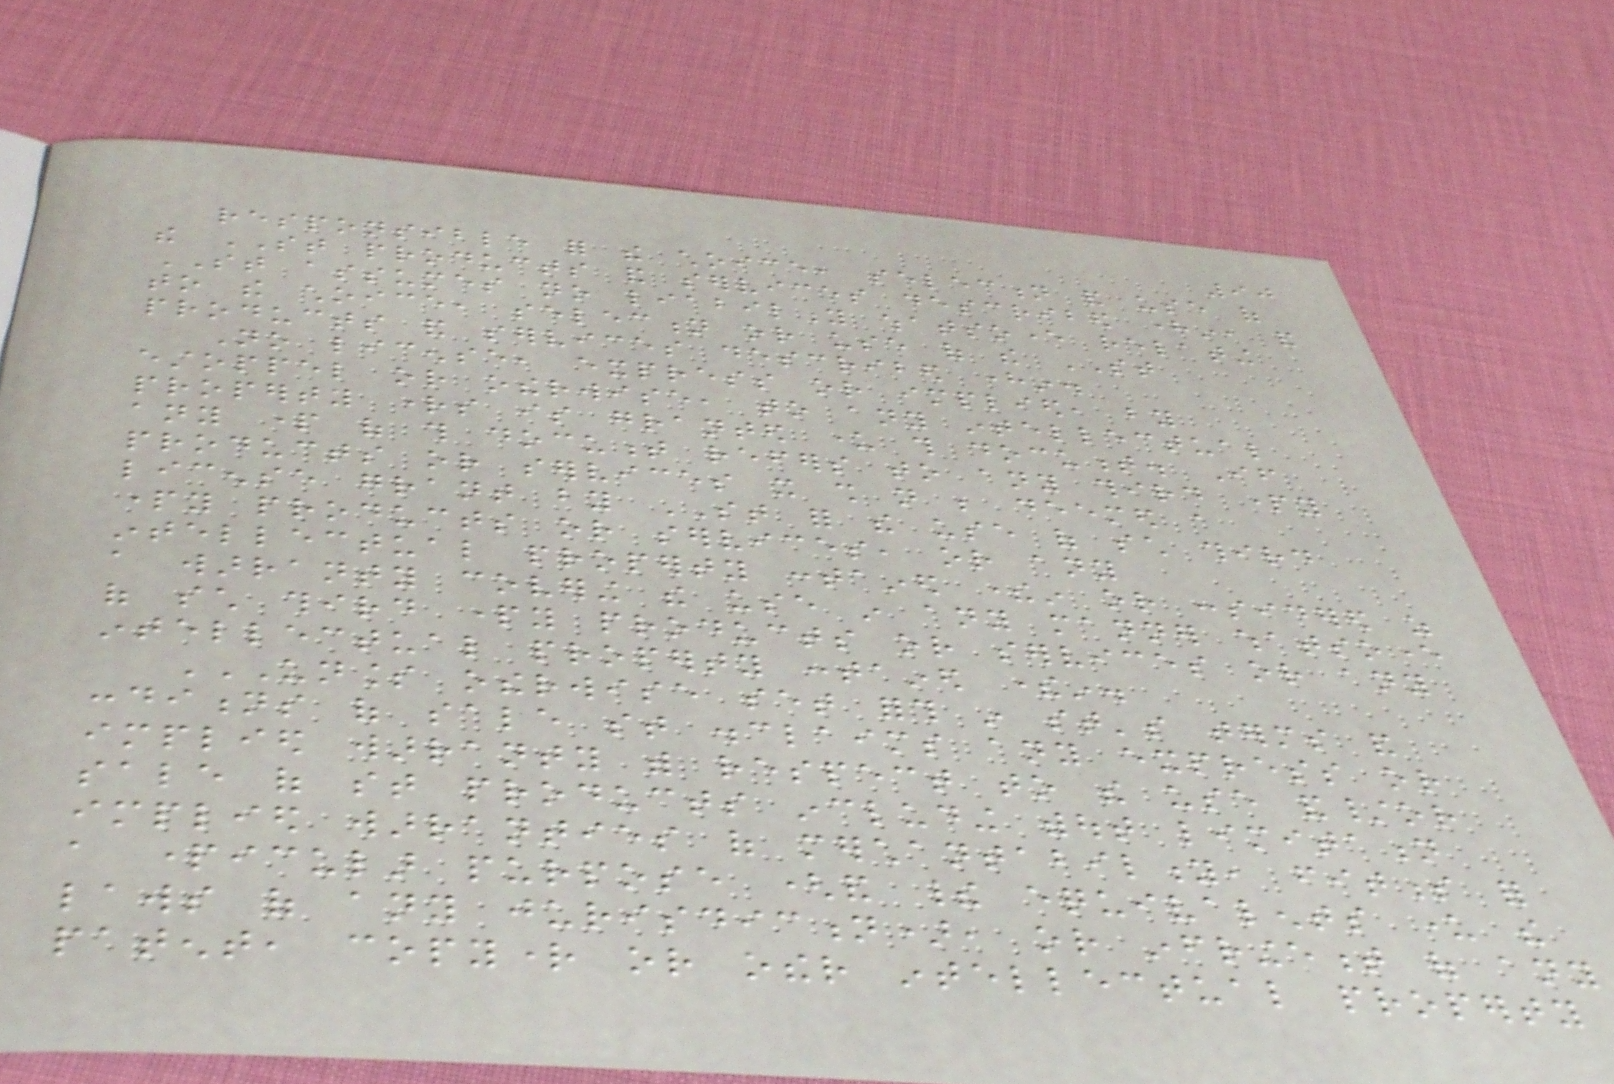90
responsible for the choice, selection and use of
the ST products and services described herein, and
ST assumes no liability whatsoever relating
to the choice, selection or use of the ST
products and services described herein.
No license, express or implied, by
estoppel or otherwise, to any intellectual
property rights is granted under this document. If
any part of this document refers to any third party
products or services it shall not be deemed a
license grant by ST for the use of such third
party products or services, or any
intellectual property contained therein or considered as
a warranty covering the use in any manner whatsoever
of such third party products or services or any
intellectual property contained therein.
UNLESS OTHERWISE SET FORTH IN ST'S TERMS AND
CONDITIONS OF SALE ST DISCLAIMS ANY EXPRESS OR
IMPLIED WARRANTY WITH RESPECT TO THE USE AND/OR
SALE OF ST PRODUCTS INCLUDING WITHOUT LIMITATION
IMPLIED WARRANTIES OF MERCHANTABILITY, FITNESS FOR
A PARTICULAR PURPOSE (AND THEIR EQUIVALENTS UNDER THE
LAWS OF ANY JURISDICTION), OR INFRINGEMENT OF ANY
PATENT, COPYRIGHT OR OTHER INTELLECTUAL PROPERTY
